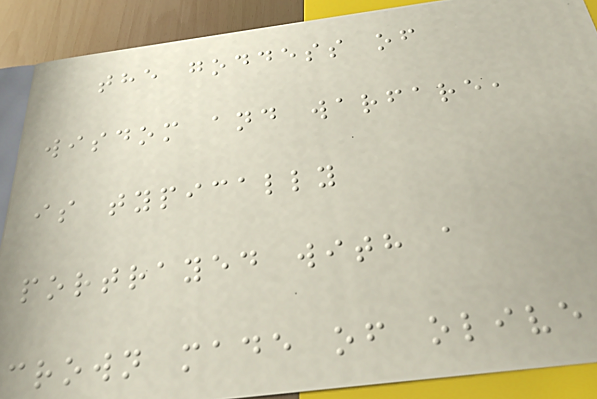the goddess of
wisdom and warfare,
is typically
portrayed with a
crown made of olive
